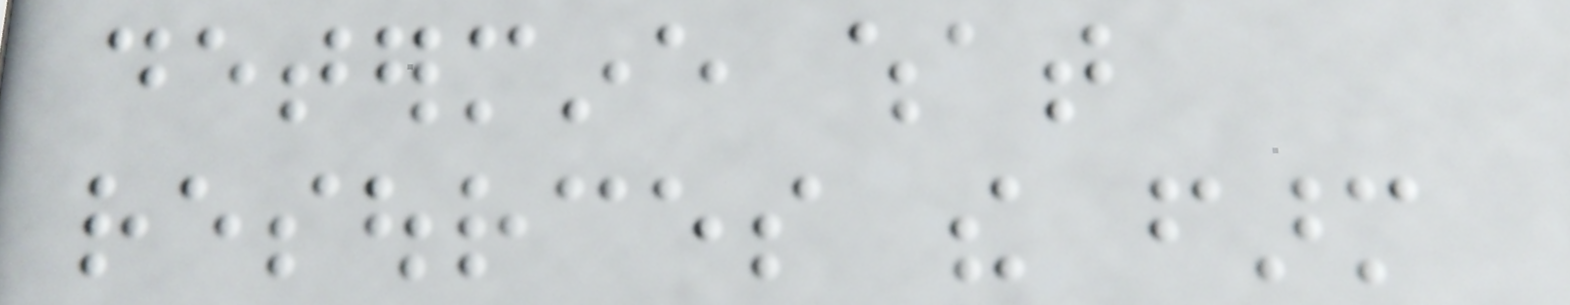determine what
resources the farm
